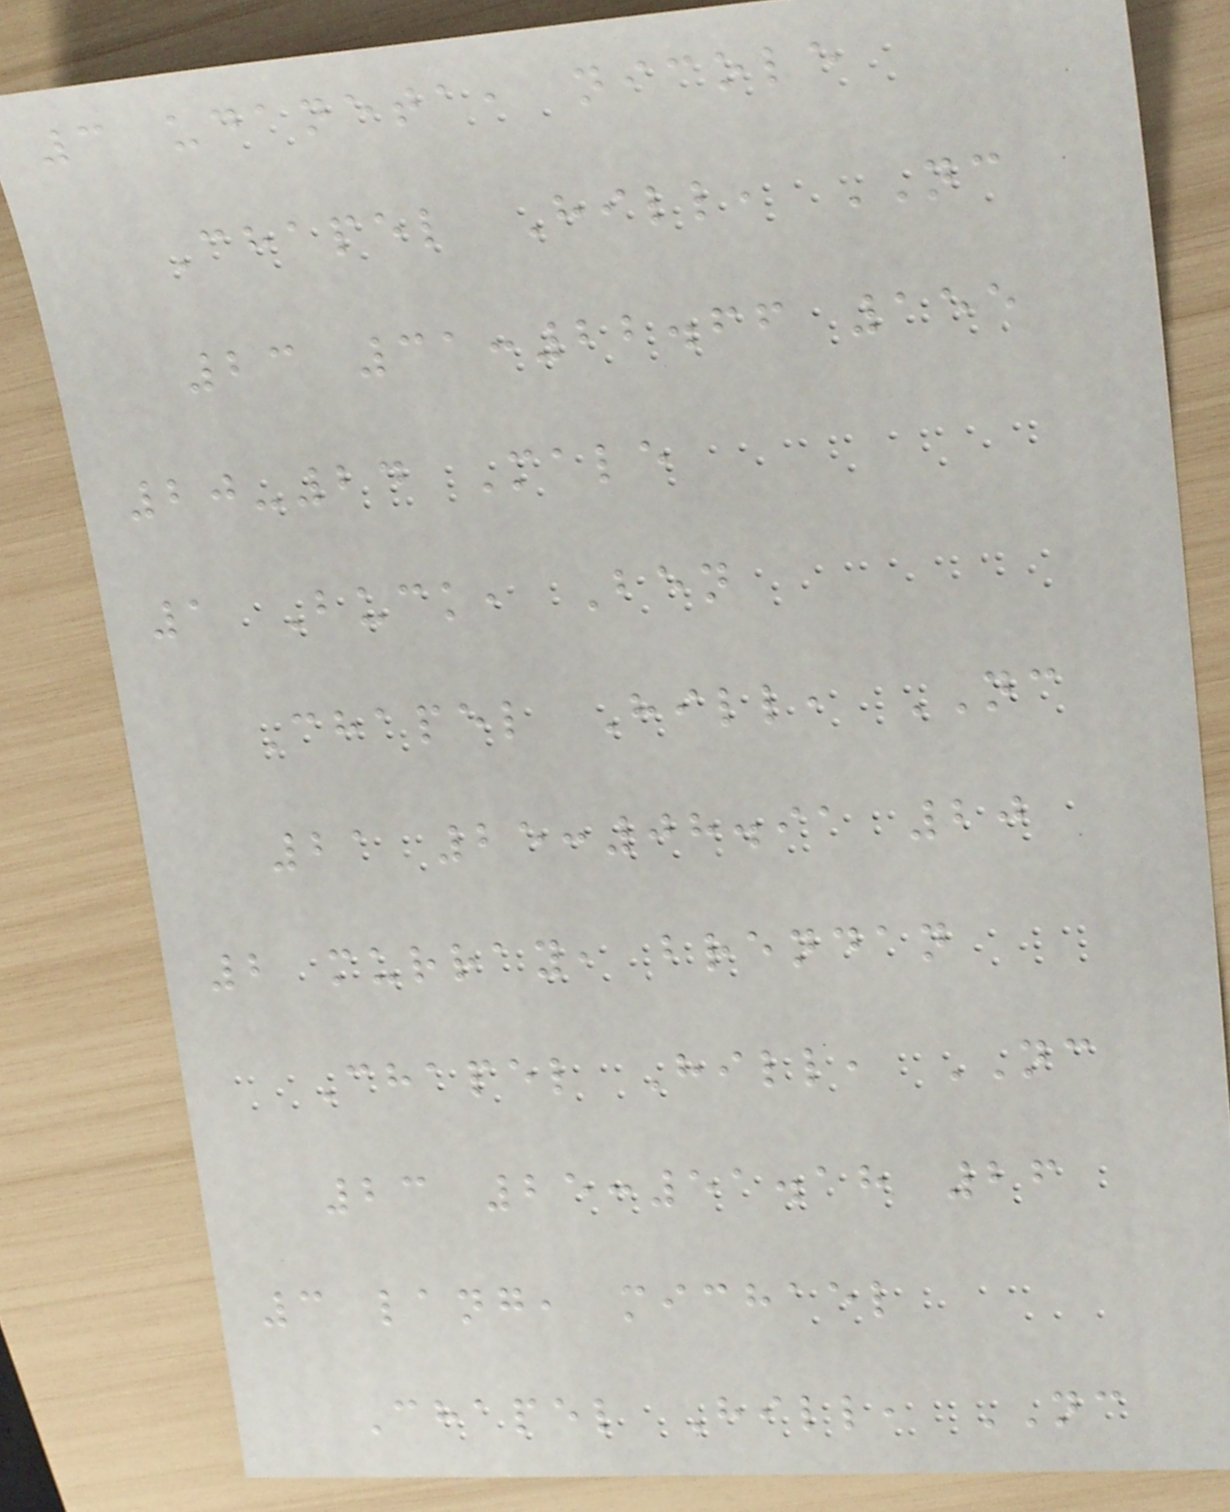3 udaneta, nicole
Chapel Hill, NC
23 31:22.66 155
20-24 Male
1 Buck, Ben
Chapel Hill, NC
21 25:08.91 20
2 murray, brendan
Chapel Hill, NC
23 25:51.18 26
3 lang, michael
Chapel Hill, NC
